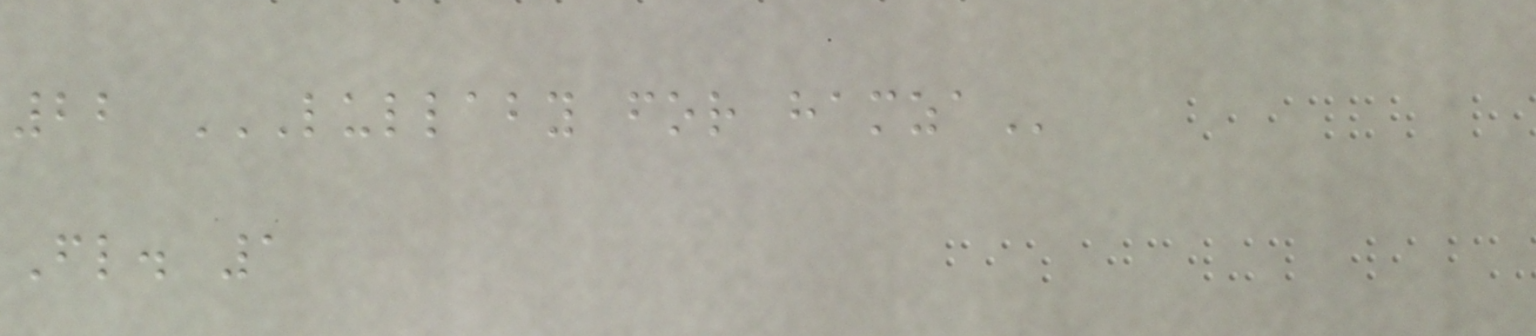22 LULLABY FOR HAMZA
Fl. 1
